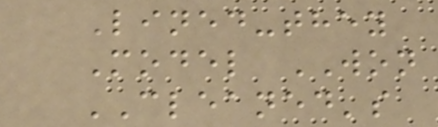Lined-they
Model WON
CLEANED's
